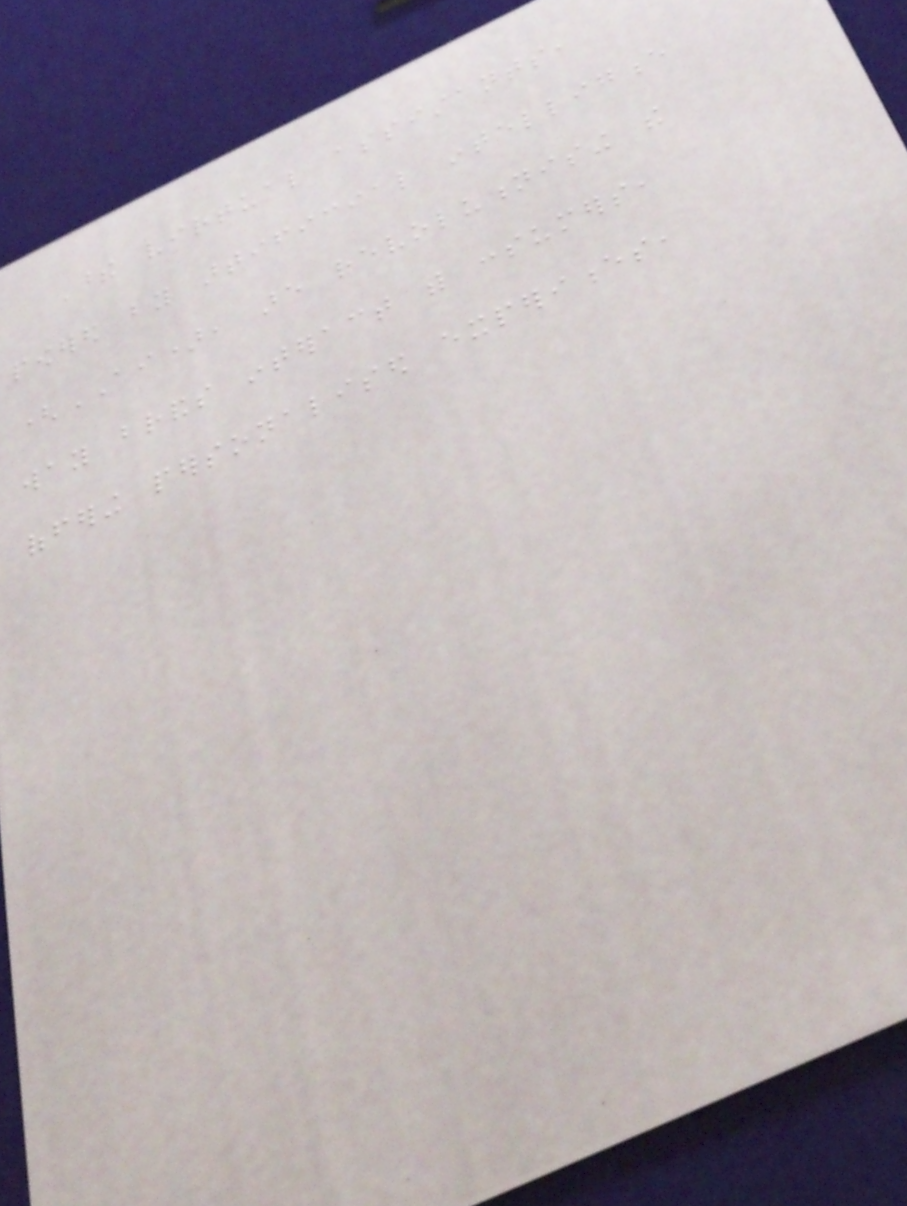These virtual assistants,
powered by artificial intelligence
(AI), are revolutionising the
way brands interact with consumers,
offering personalised experiences,
